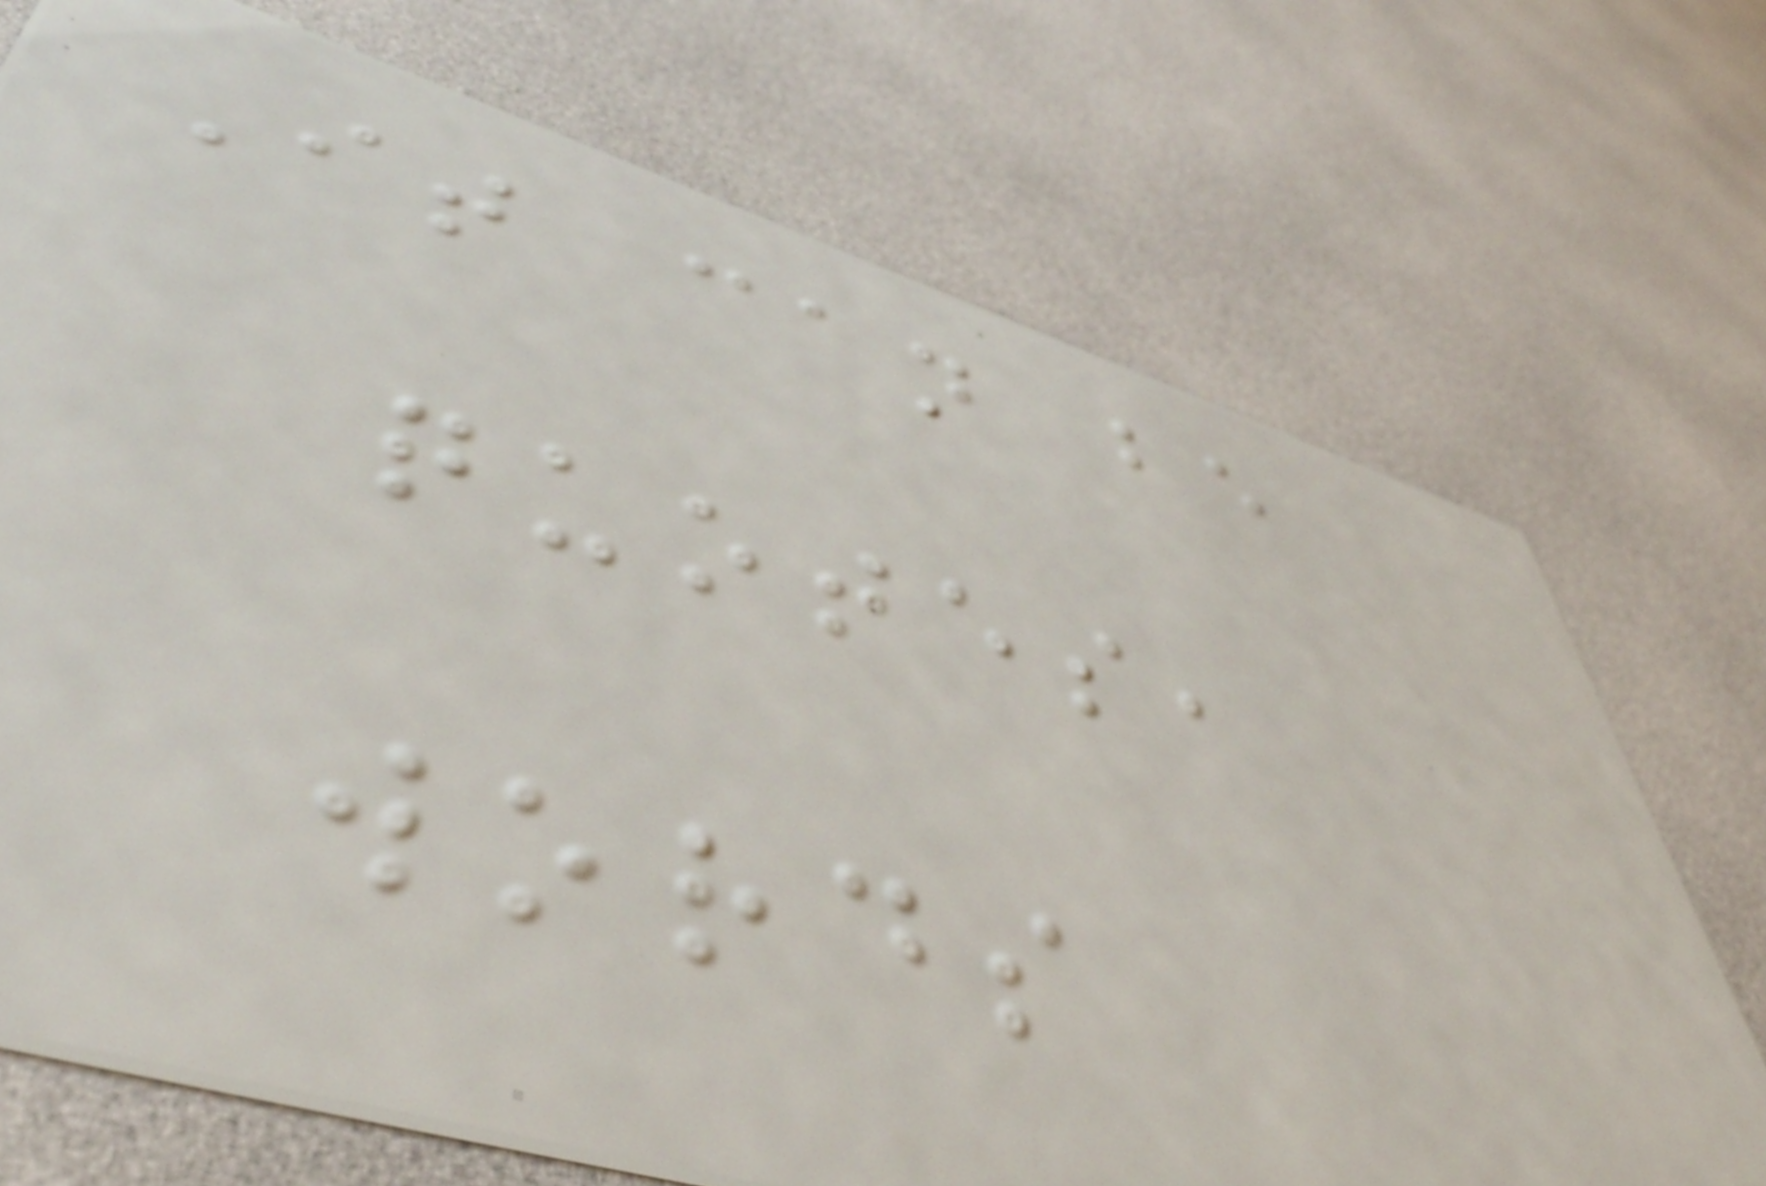It can be
quotes,
words
